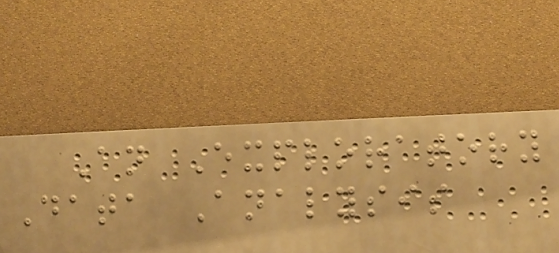An Exploratory
Data Analysis
